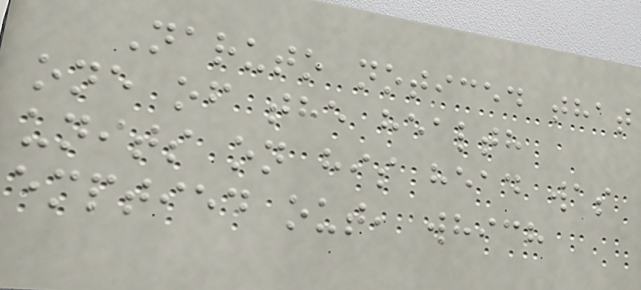Naruto noticed that
one of the health
units on his head was
emptied out, which
